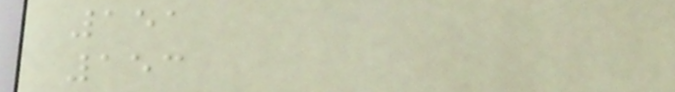151
153
